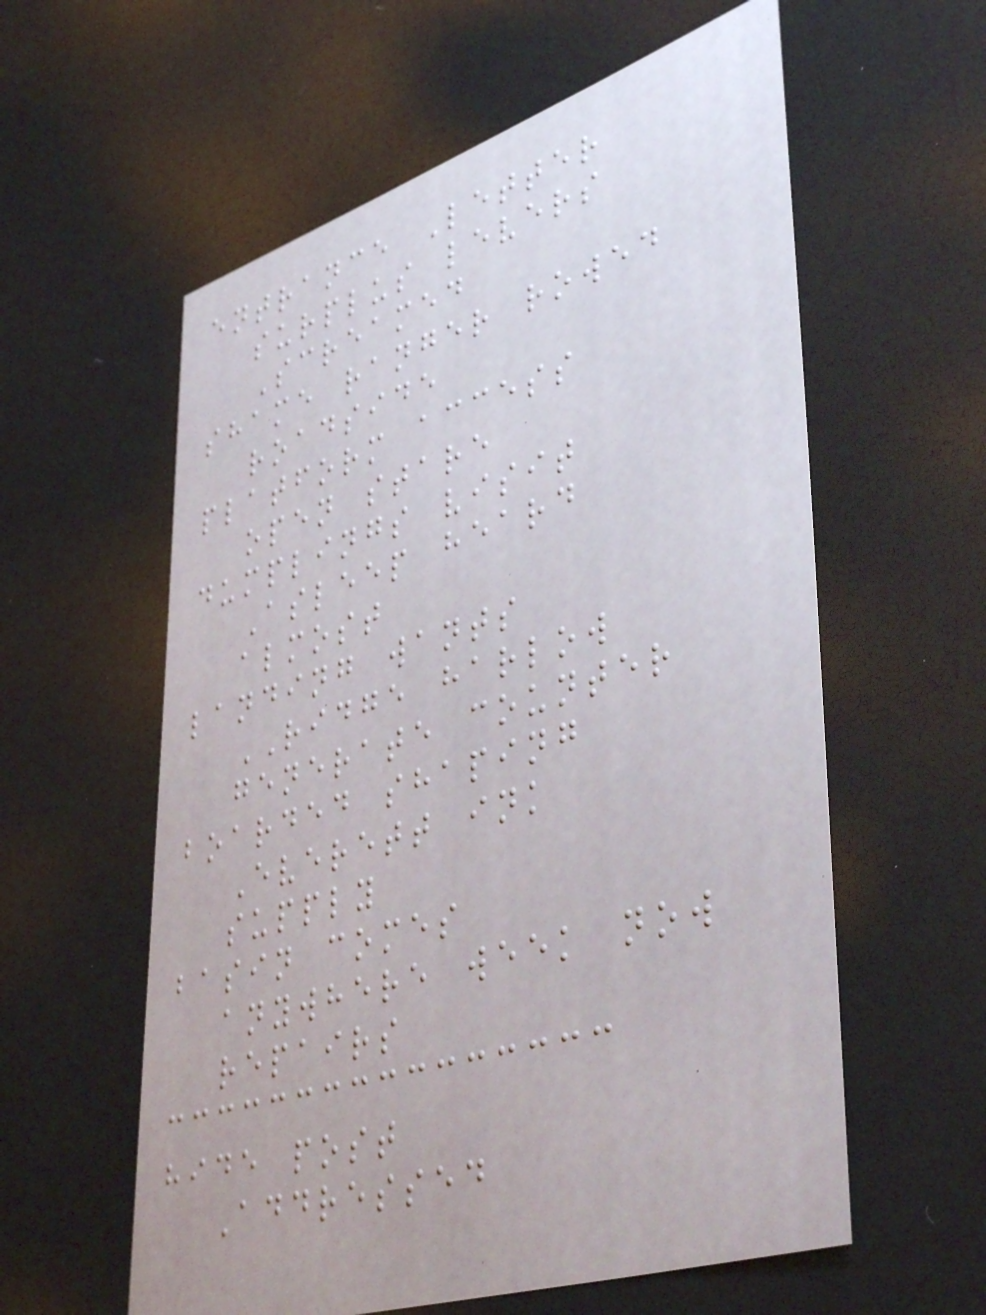entrance Letter
surplus levers
Screamed
shame ranger rowed
roadside
platform access
open stare
dumplings visit
Asleep heard
almost
landing wants
RIDGE harlow
generate counter
boarded shaping
Everett ink
supply
basin comes
anywhere week now
repairs
hide post
Addressed
